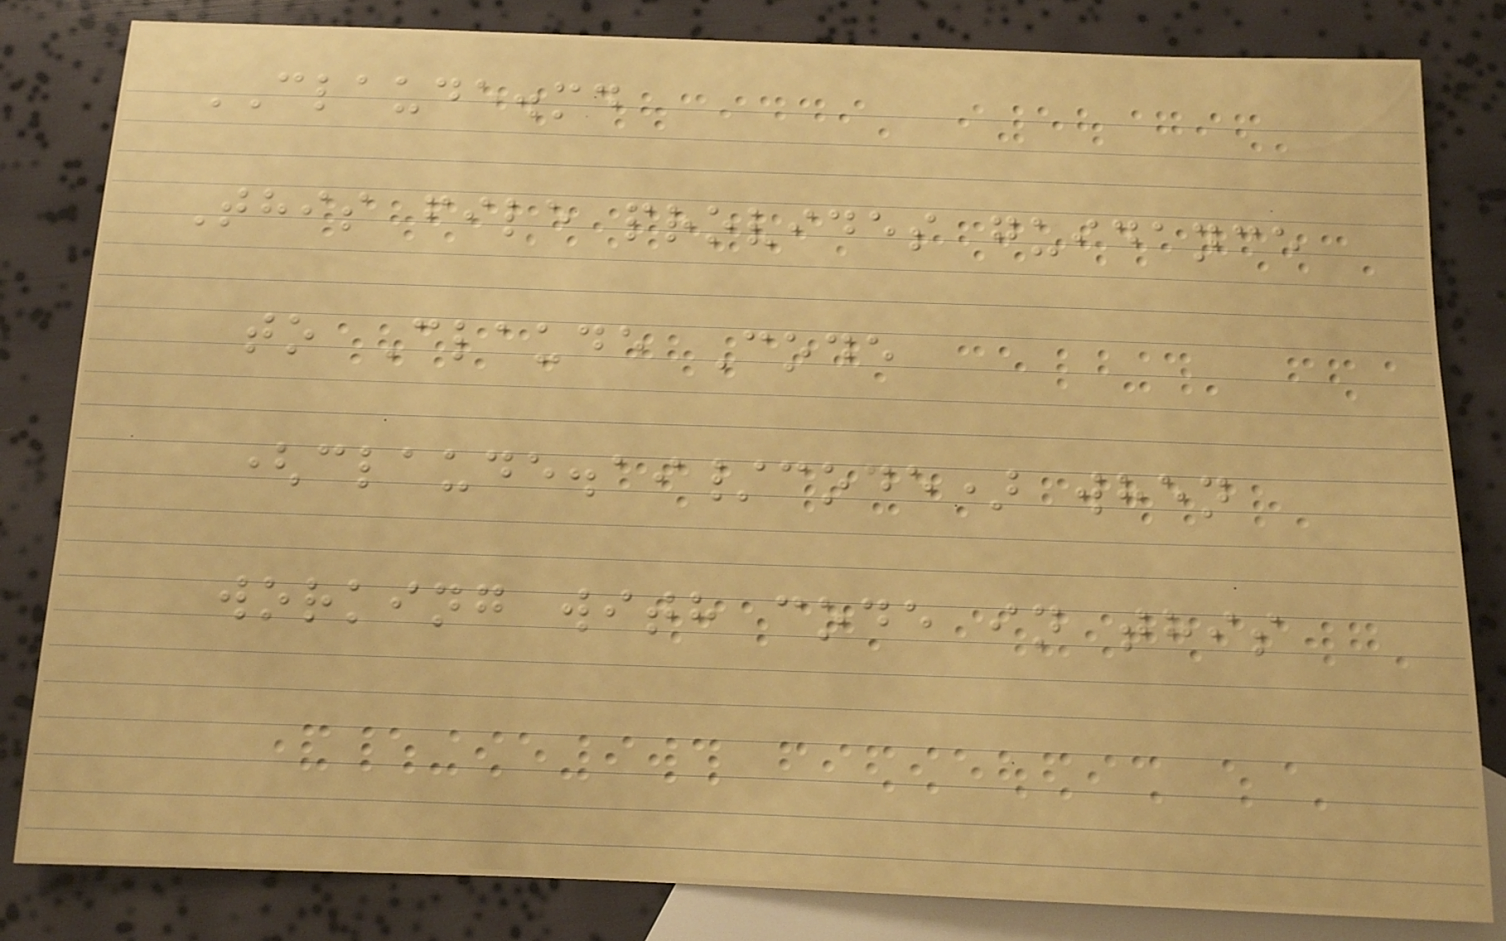CLAUDE.md
This file provides guidance
to Claude Code
(claude.ai/code) when
working with code in this
